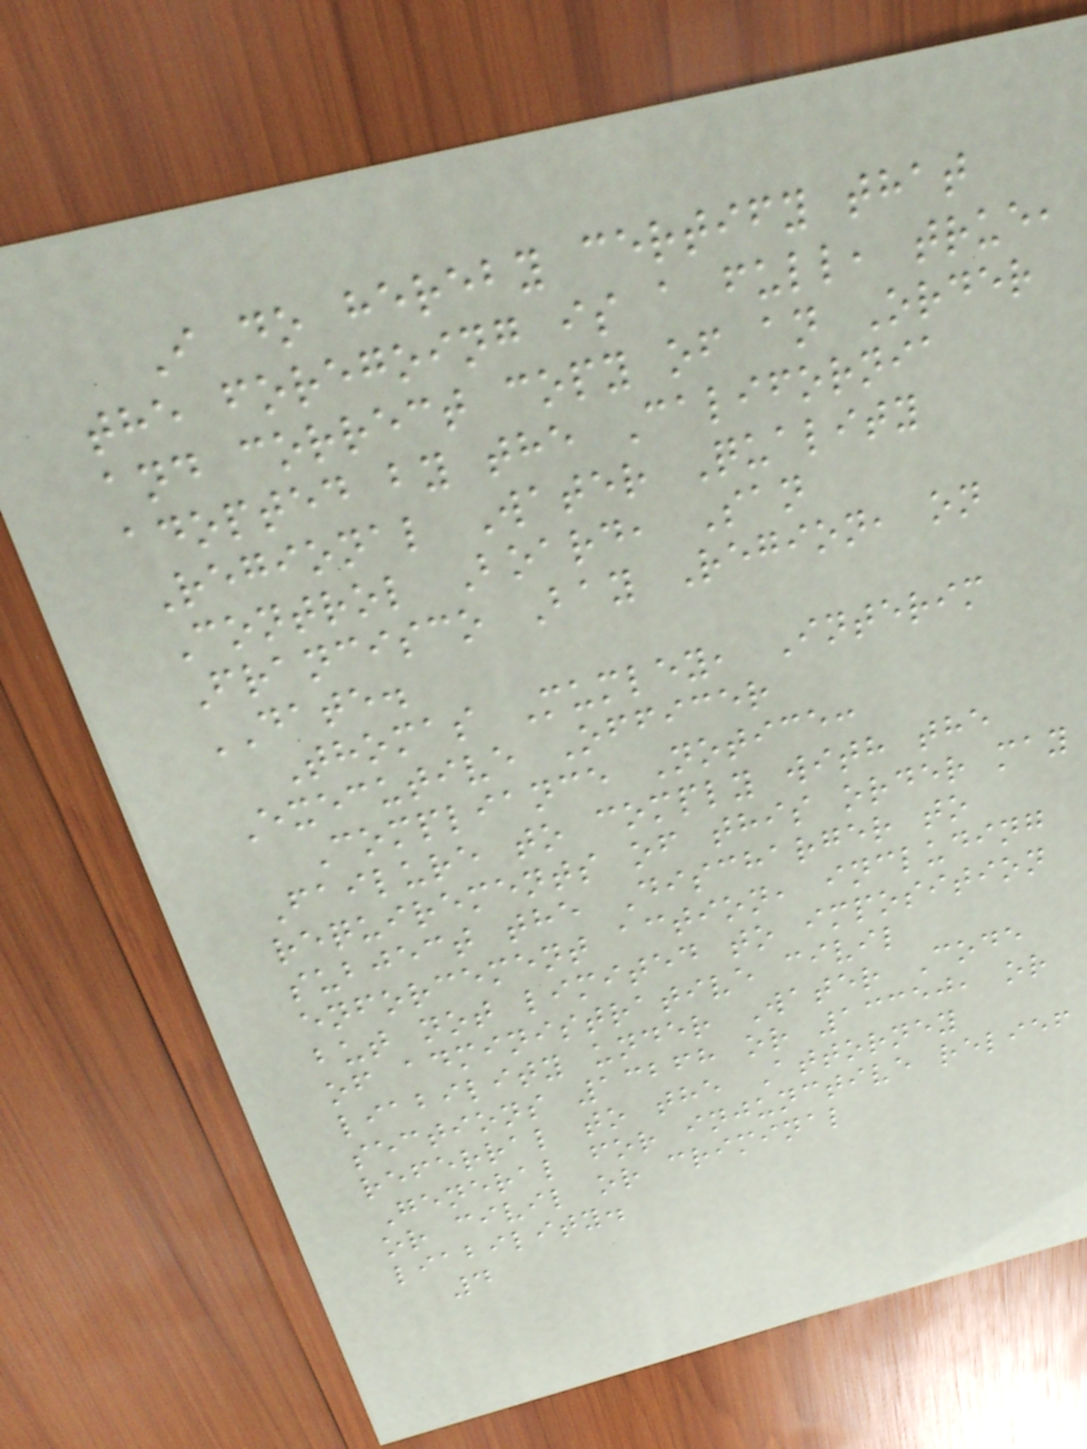I do hereby certify that
the foregoing is a full, true,
and correct copy of an Order
adopted by the California
Regional Water Quality
Control Board, San
Francisco Bay Region, on
DATE.
Thomas Mumley, Interim
Executive Officer
Compliance Notice:
Failure to comply with the
requirements of this order may
subject the Discharger to
enforcement action, including
but not limited to imposition
of administrative civil
liability under Water Code
sections 13268 or 13350, or
referral to the Attorney
General for injunctive relief
or civil or criminal
liability.
4
